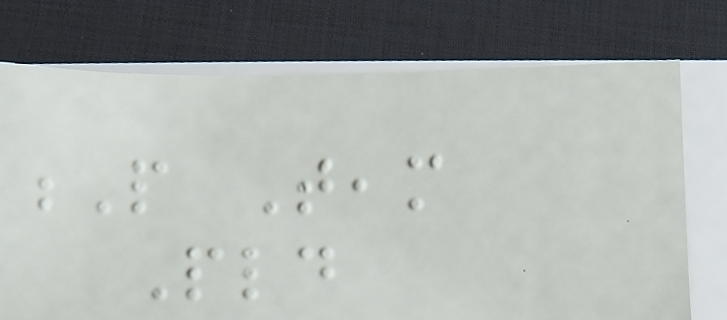P Team
Pld
